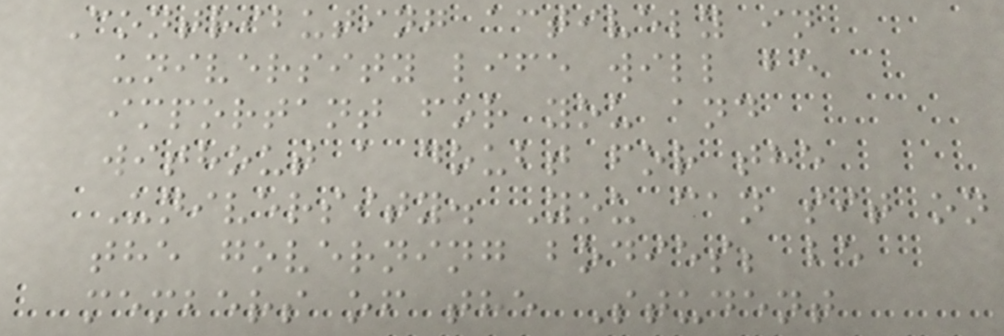Contributing actively in
university life will be
important for you and
without a doubt for the
University. You can sit on
the governing bodies; be
members of the Student
